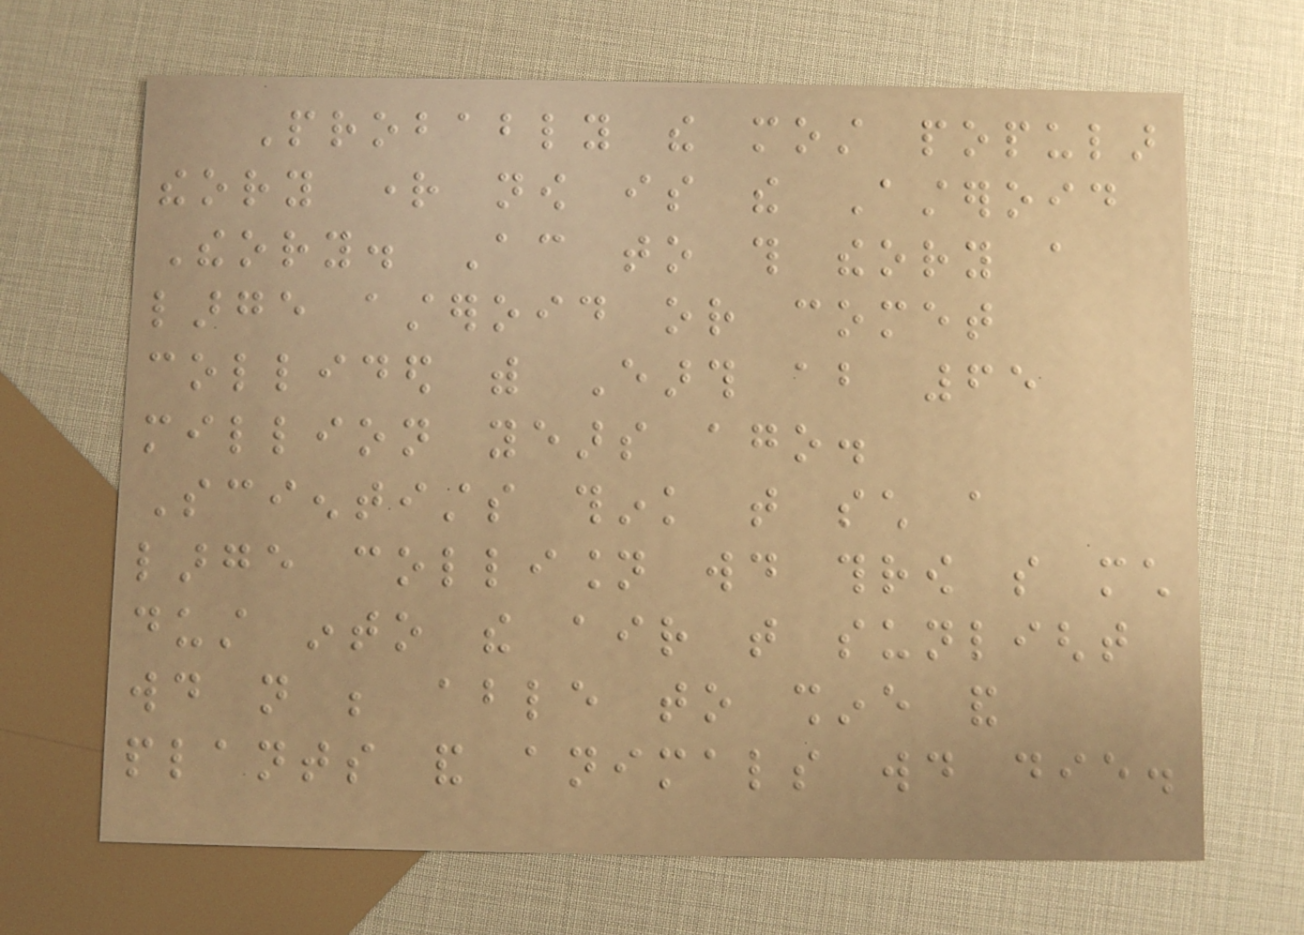Probably the most popular
theory right now is the Asteroid
Theory. According to this theory a
large asteroid or comet
collided with Earth about 65
million years ago.
Scientists think that such a
large collision would throw so much
dust into the air that sunlight
would not be able to shine and
plants and animals would die.
